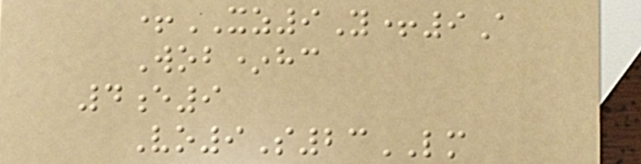+XZ9Y+9A
Wob*hc
4e9
Vo9S23LM
